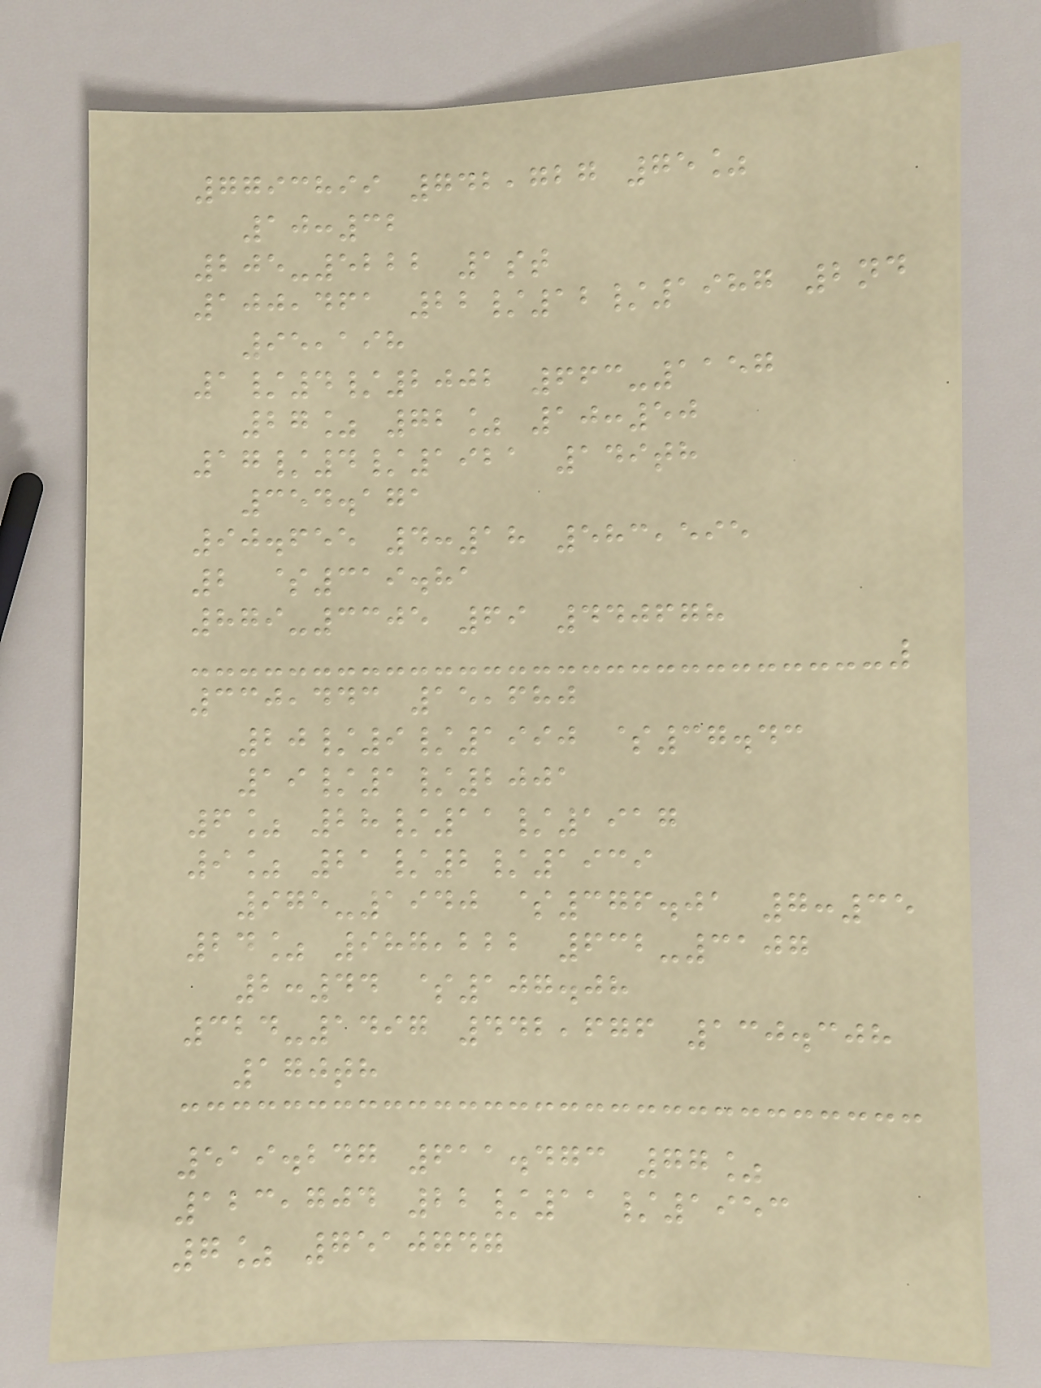7793899 742,727 75%
10:32
205-5222 1st
100,461 22/12/1987 2nd
95,198
1/4/2002 663-1157
27% 72% 10:50
17/4/1921 149th
354.171
90.655 4:18 583,595
2 $319.81
879-3305 69 440678
330,443 15,680
20/9/1990 $37.43
19/1/2001
6% 28/11/1917
9% 21/2/1939
975-1940 $376.01 7:35
24% 987,222 632-3107
2:44 $107.08
324-1497 442,676 130.308
170th
519.247 611.473 77%
123,704 22/11/1953
7% 7510747
